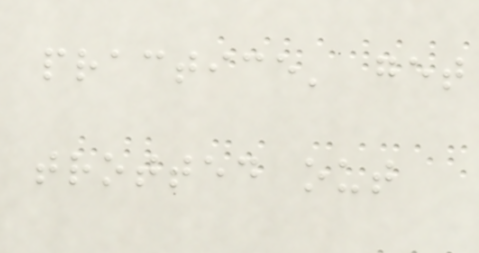practice' get
trotted out
